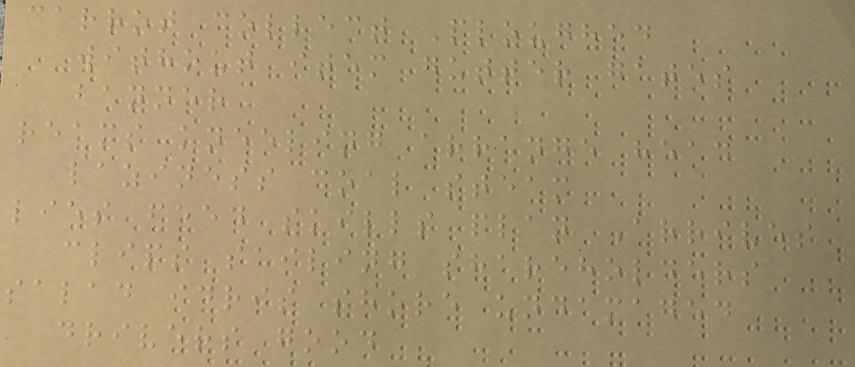carrot collect Ploughed
without item gutter gates
banner
reams kneeling arrange head
laziness coal steam
lies feed skills plan Arrives
clips sailing shareholders
salad idris shore undamaged
drivers good
